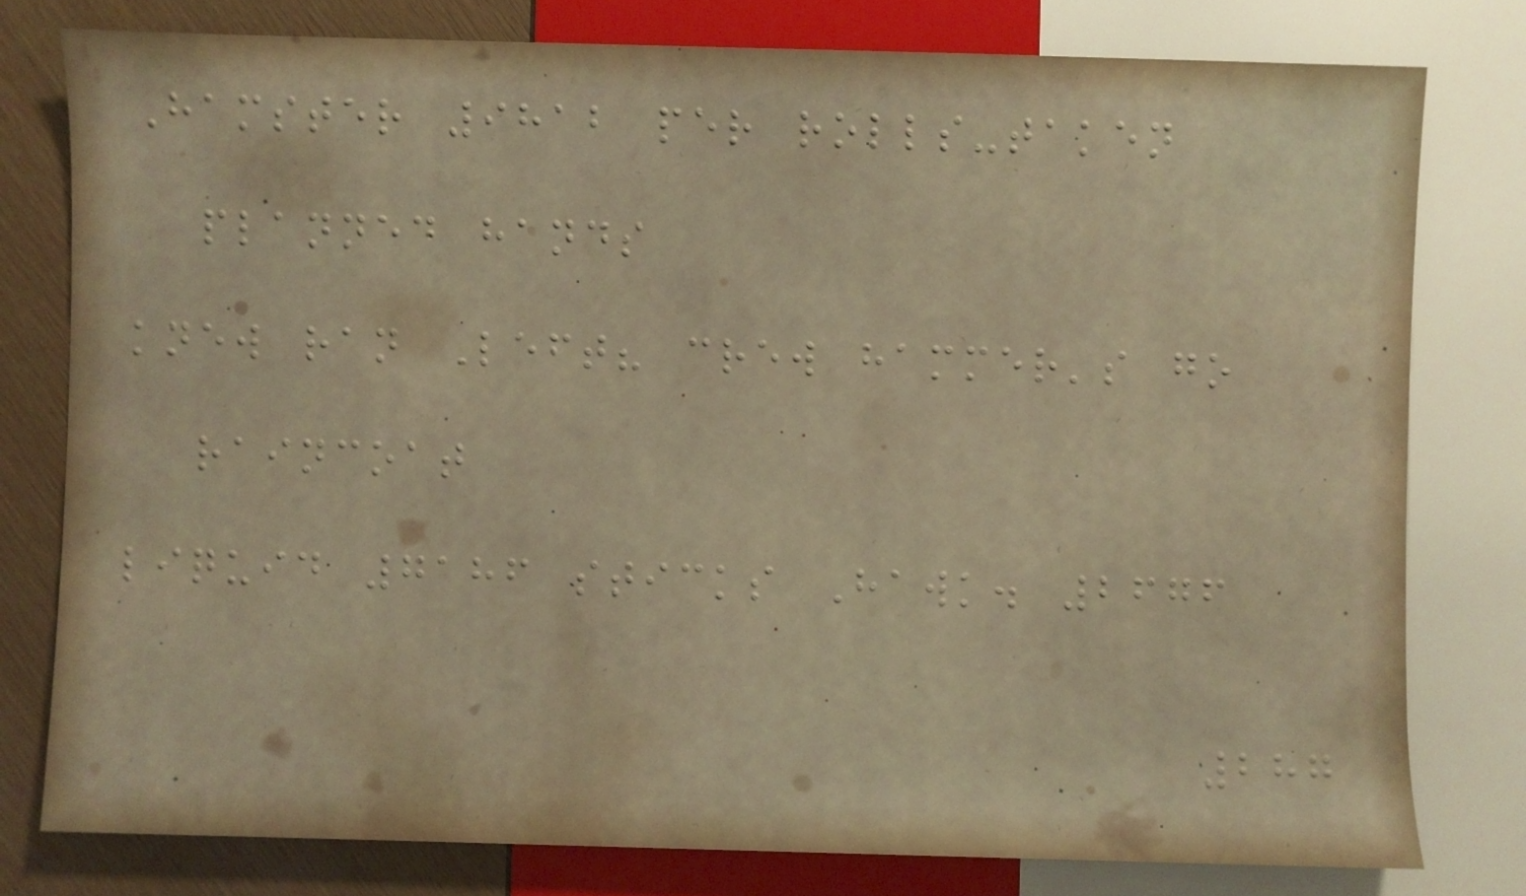Hamster 9812 per rolls-taken
planned hands
knew ran Left? crew hammer's go
raincoat
liquid 7186 sticks Hawk. 2676
287
